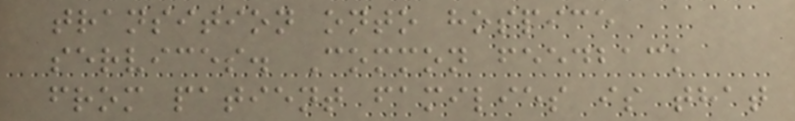transition onto hospice
services. Common feedback
from patient families is that
